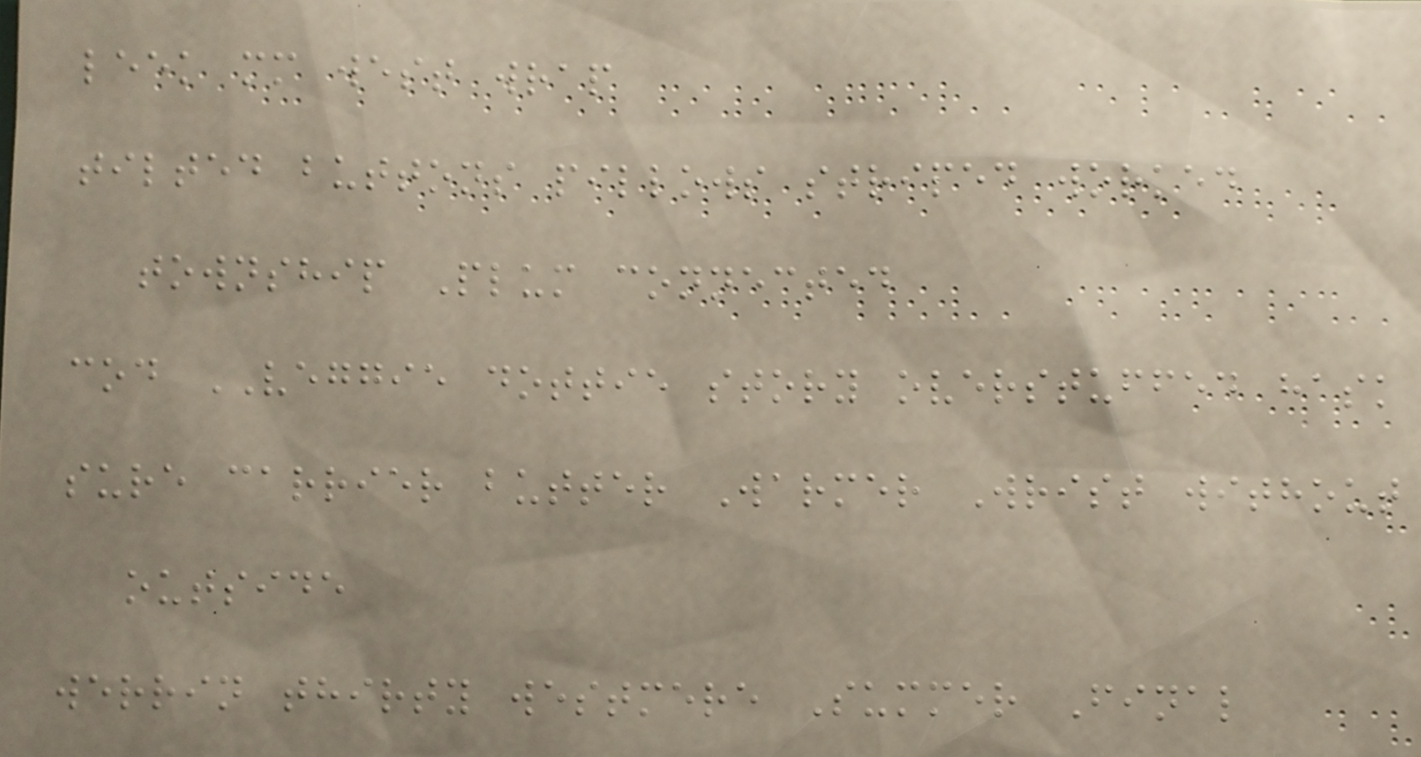leek mm west wrap
tilted buttons pillows striped worked
township Plum connected
cod VEGGIE dottie story overstuffed hask
sure carrier butter Warmer Wrist without
outside
werrin thirty westmere Summer Final
